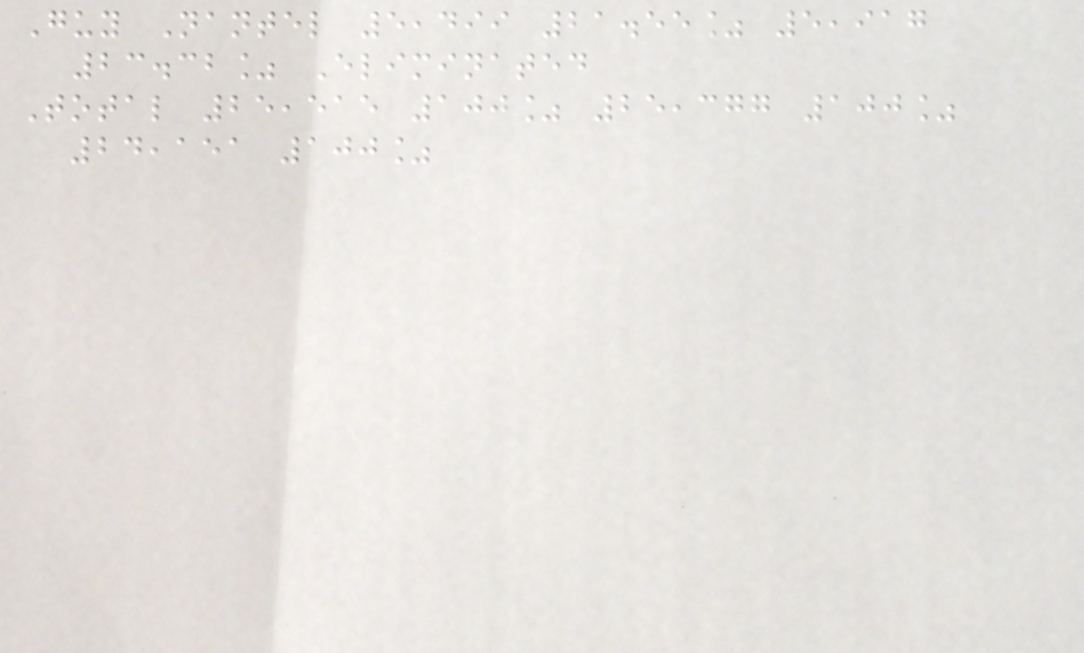Guy Nantel 5,499 21.55% 5,917
23.32% Eliminated
Total 25,515 100% 25,377 100%
24,151 100%
